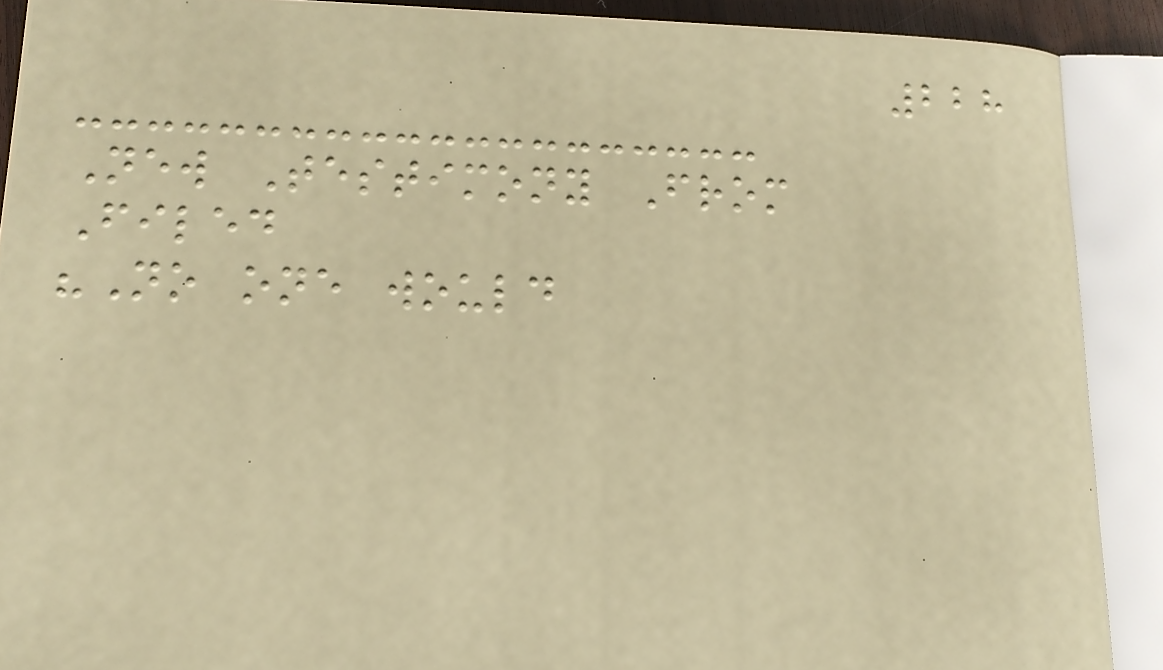228
New Testimony From
Filed
"No one would
